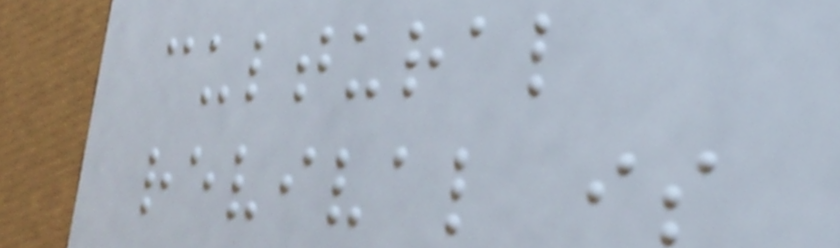cultural
revival is
